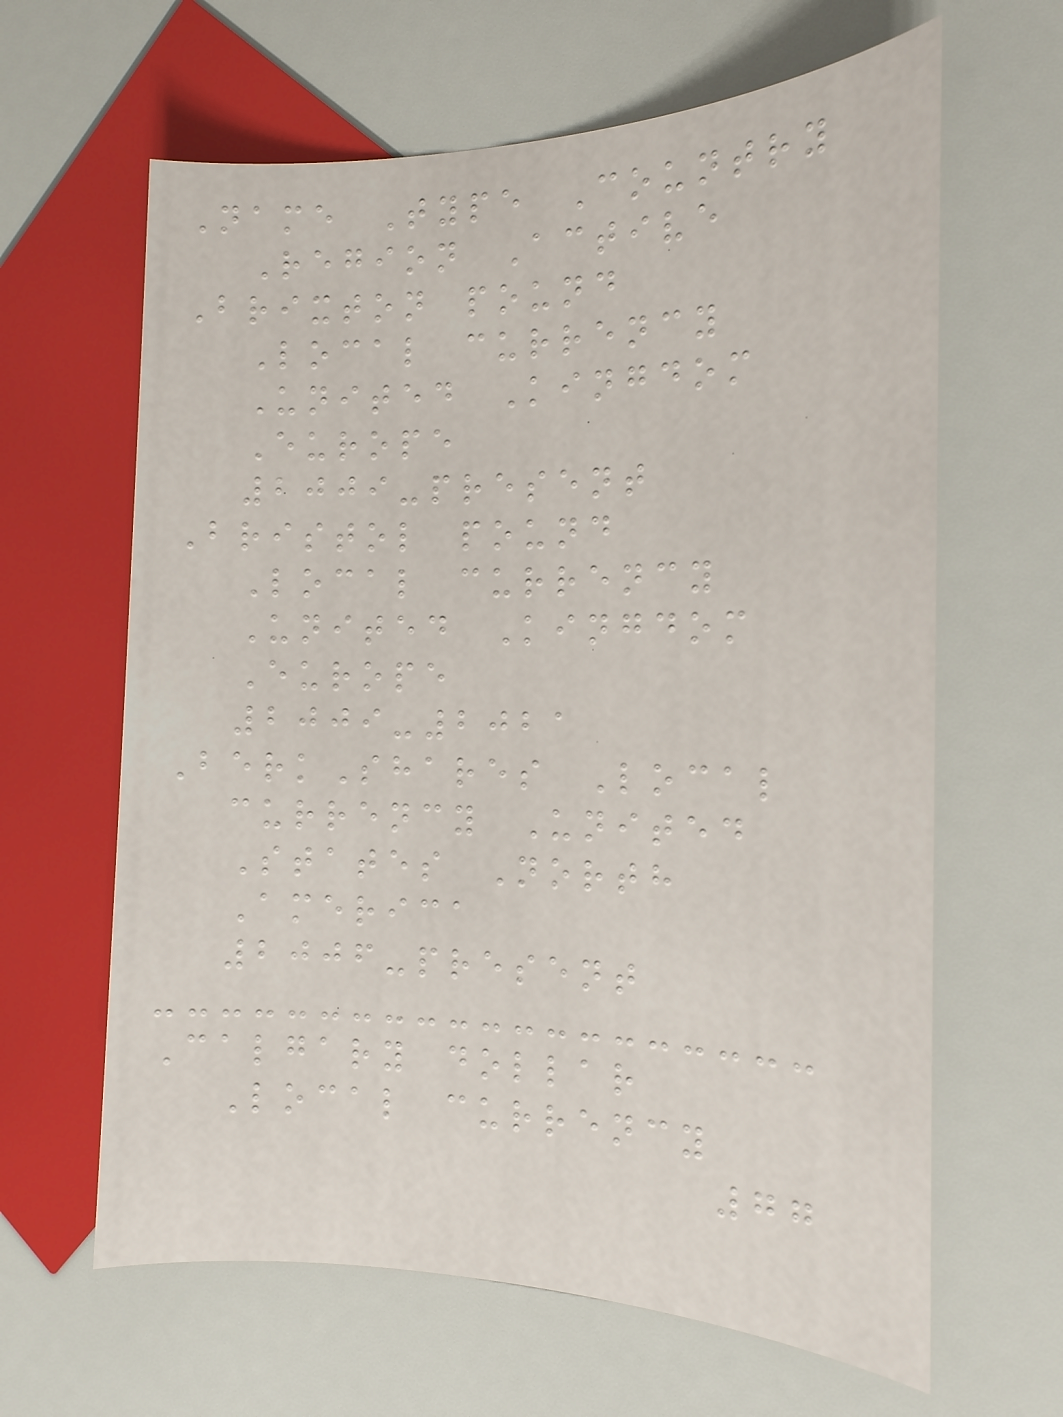Name Type Country
Region Active
Brixton pound
Local currency
United Kingdom
Europe
2009-present
Bristol pound
Local currency
United Kingdom
Europe
2009-2021
BerkShares Local
currency United
States North
America
2006-present
Calgary dollar
Local currency
77
